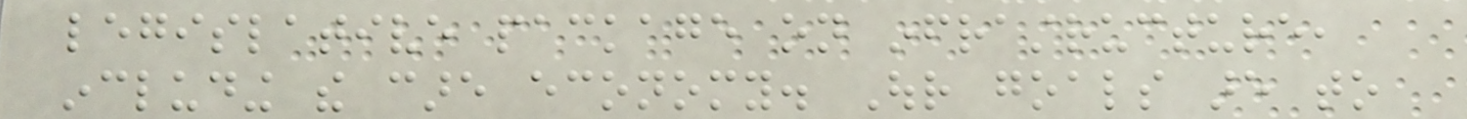legislative package on infrastructure,
including the care economy. Our goals are to
